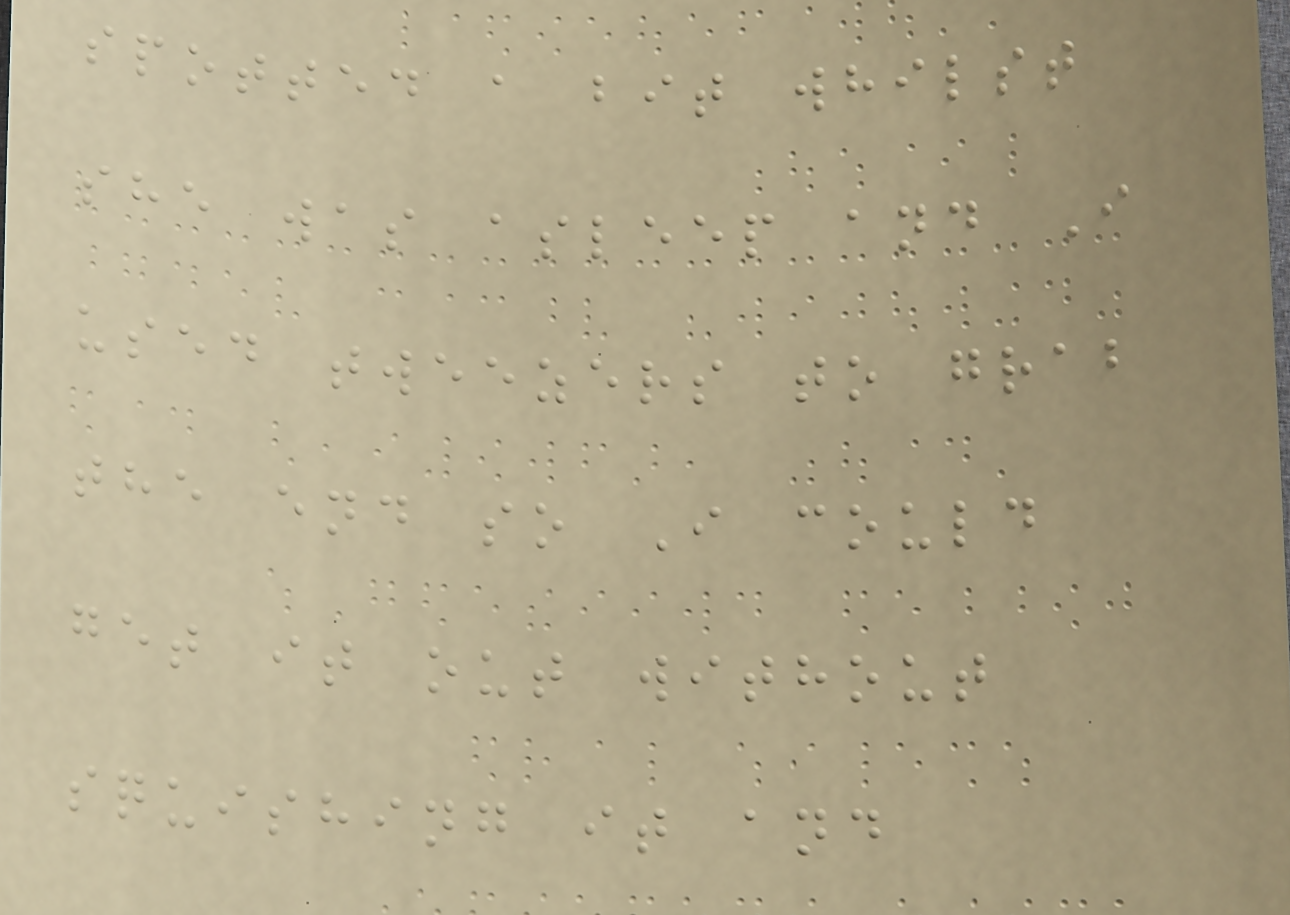spotted a bit whilst
she was asleep and I
used tweezers to grab
the end so I could
get it out without
squishing it and
